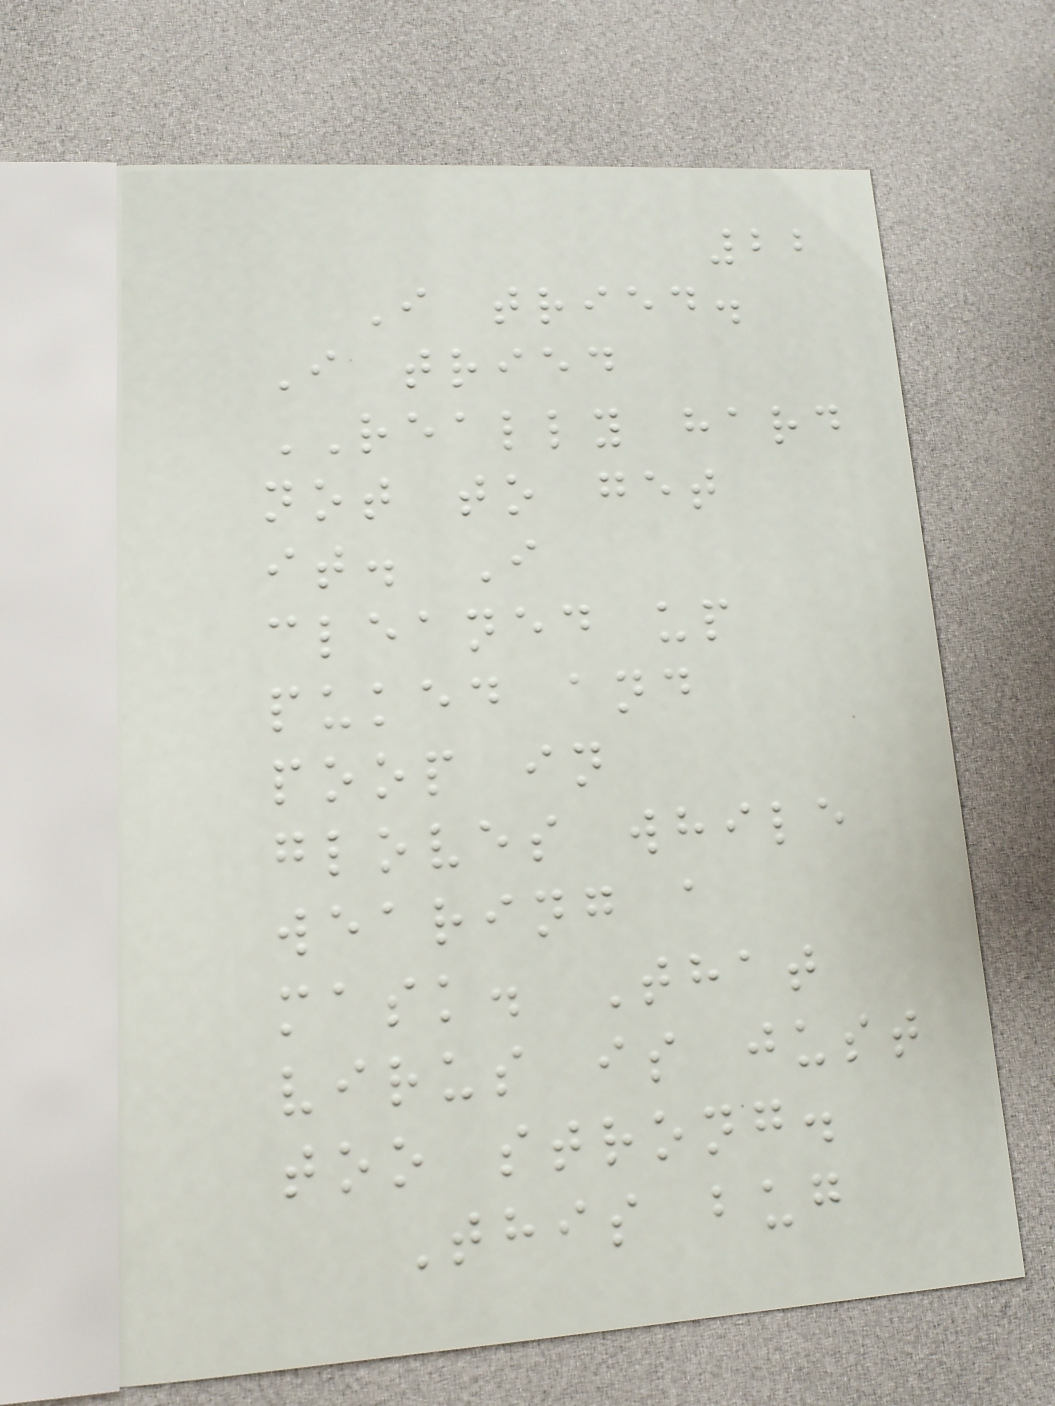22
I tried.
I tried
REALLY hard
not to get
it. I
cleaned up
puked and
poop in
gloves while
wearing a
mask. That
virus is just
too strong.
This bug
